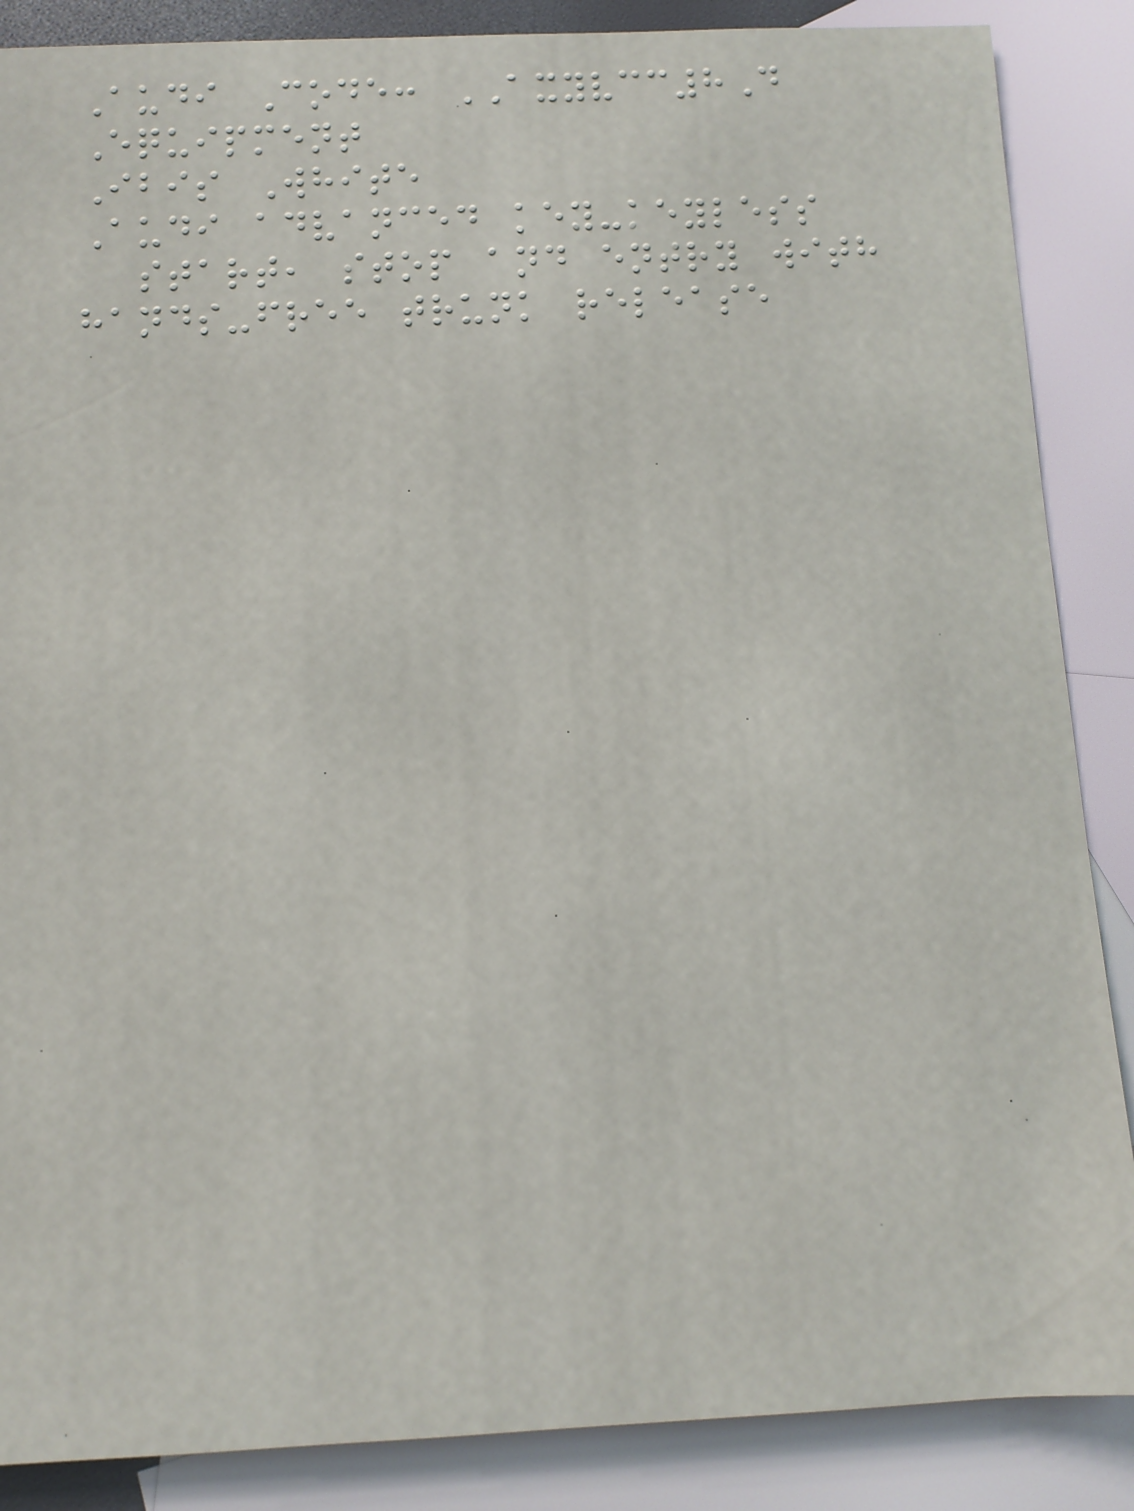Audi Code: AXYVCC8D
Equipment
Ibis White
Audi advanced key-keyless
start, stop and entry with
hands-free trunk release
